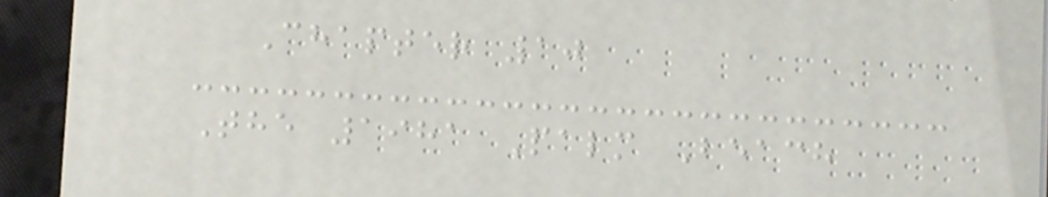Chapter 10
The 1981 Palm Beach
